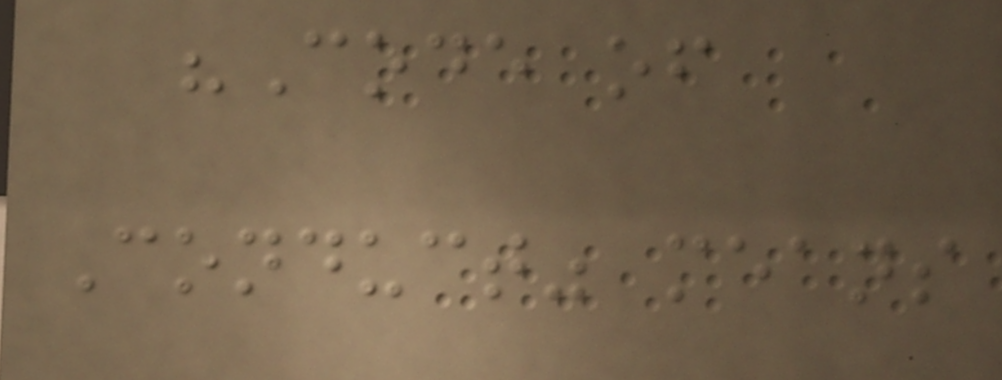"Code of
Conduct" means
